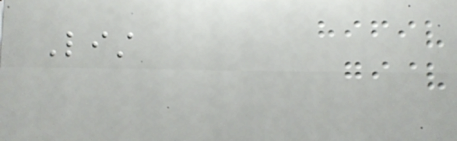List
